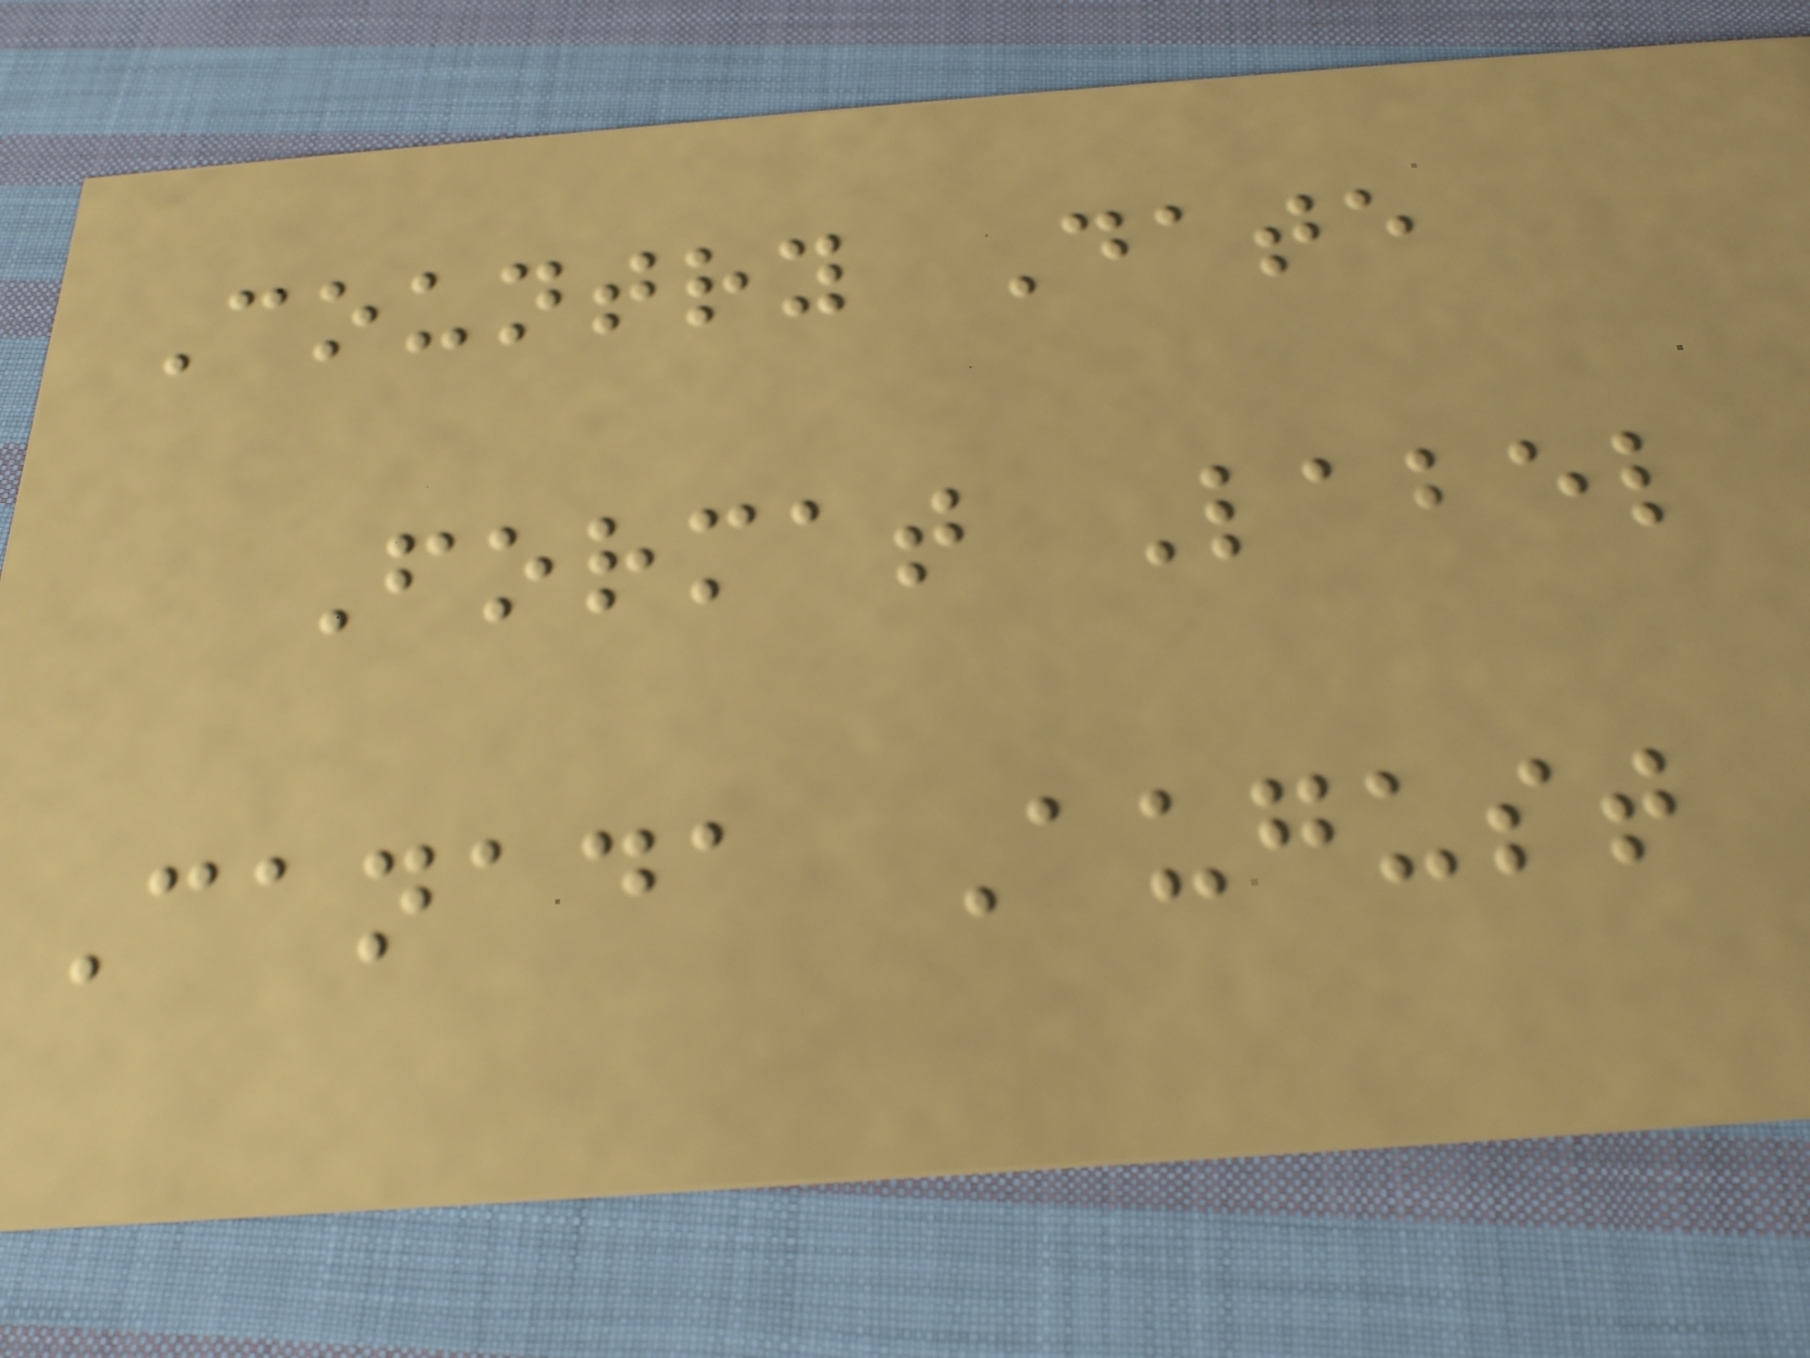Country Date
Format Label
Canada August
